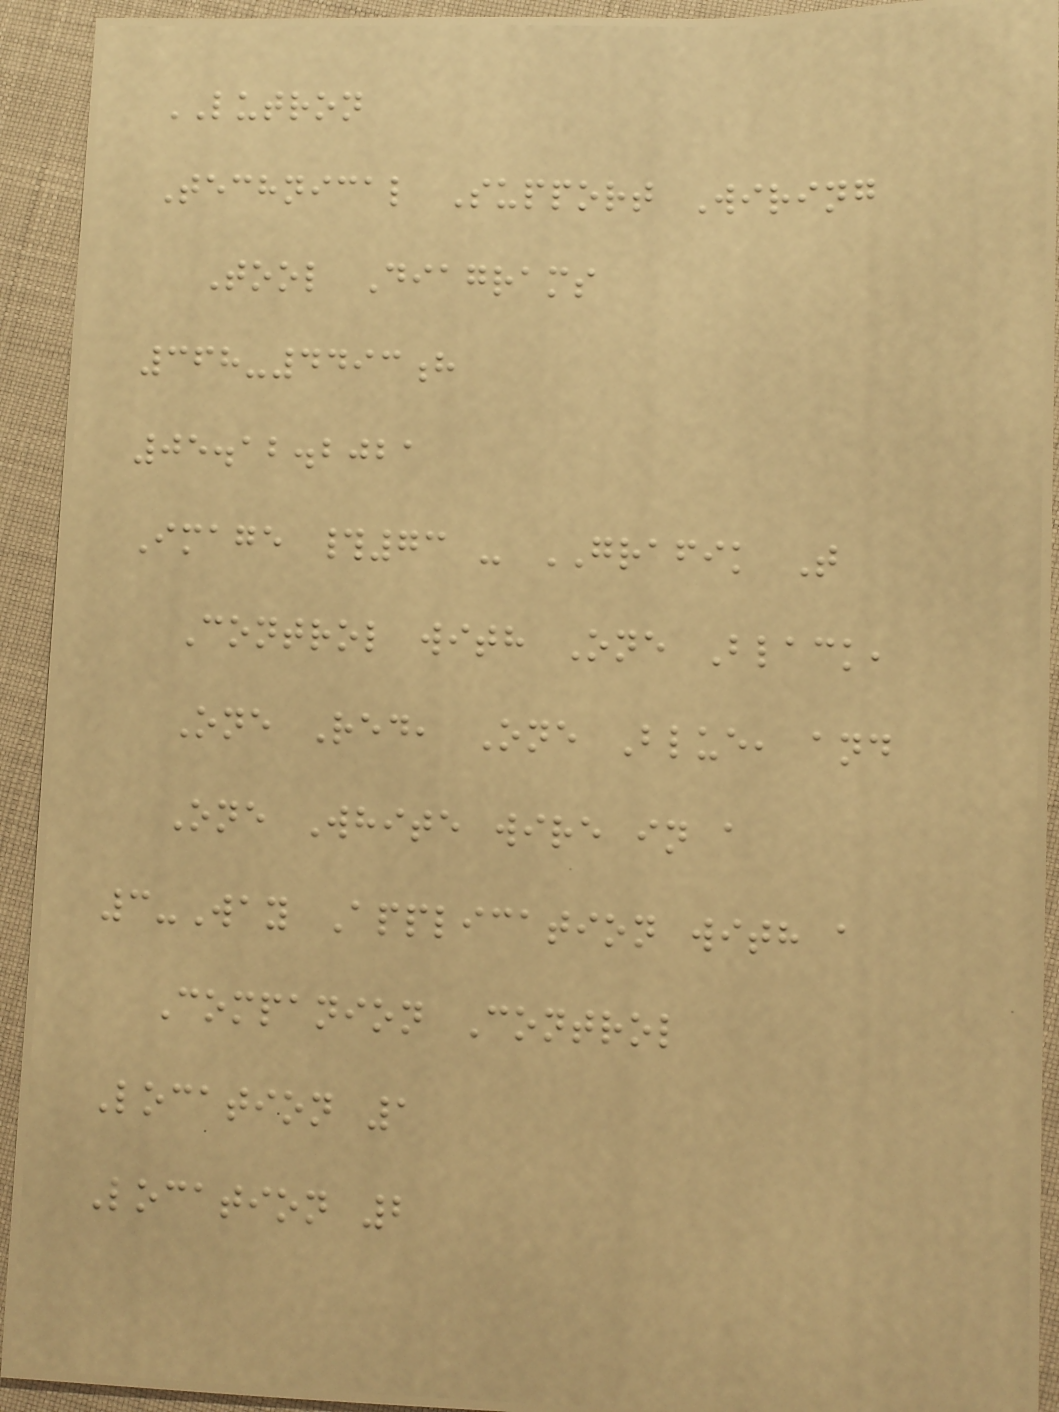LUTRON
Technical Support Wiring
Tool Diagrams
368-4493h
05.12.2021
Image #73 - GRAFIK T
Control with One Black,
One Red, One Blue, and
One White wire in a
3-Way Application with a
Companion Control
Location 1
Location 2
